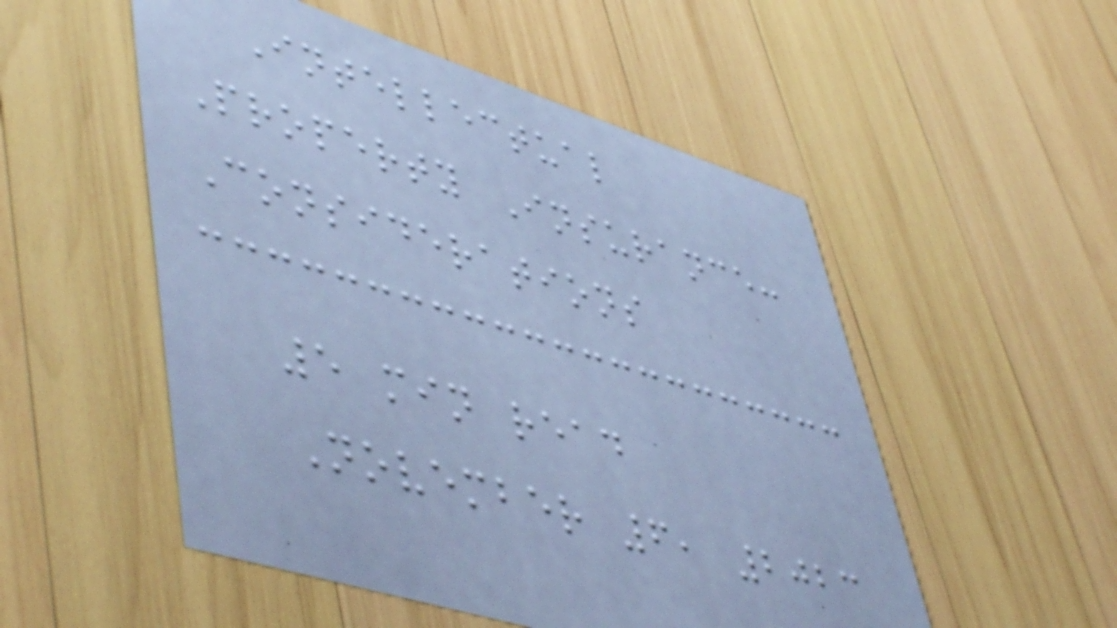Intellectual
Property Insurance:
Considerations
5 min read
November 6, 2023
